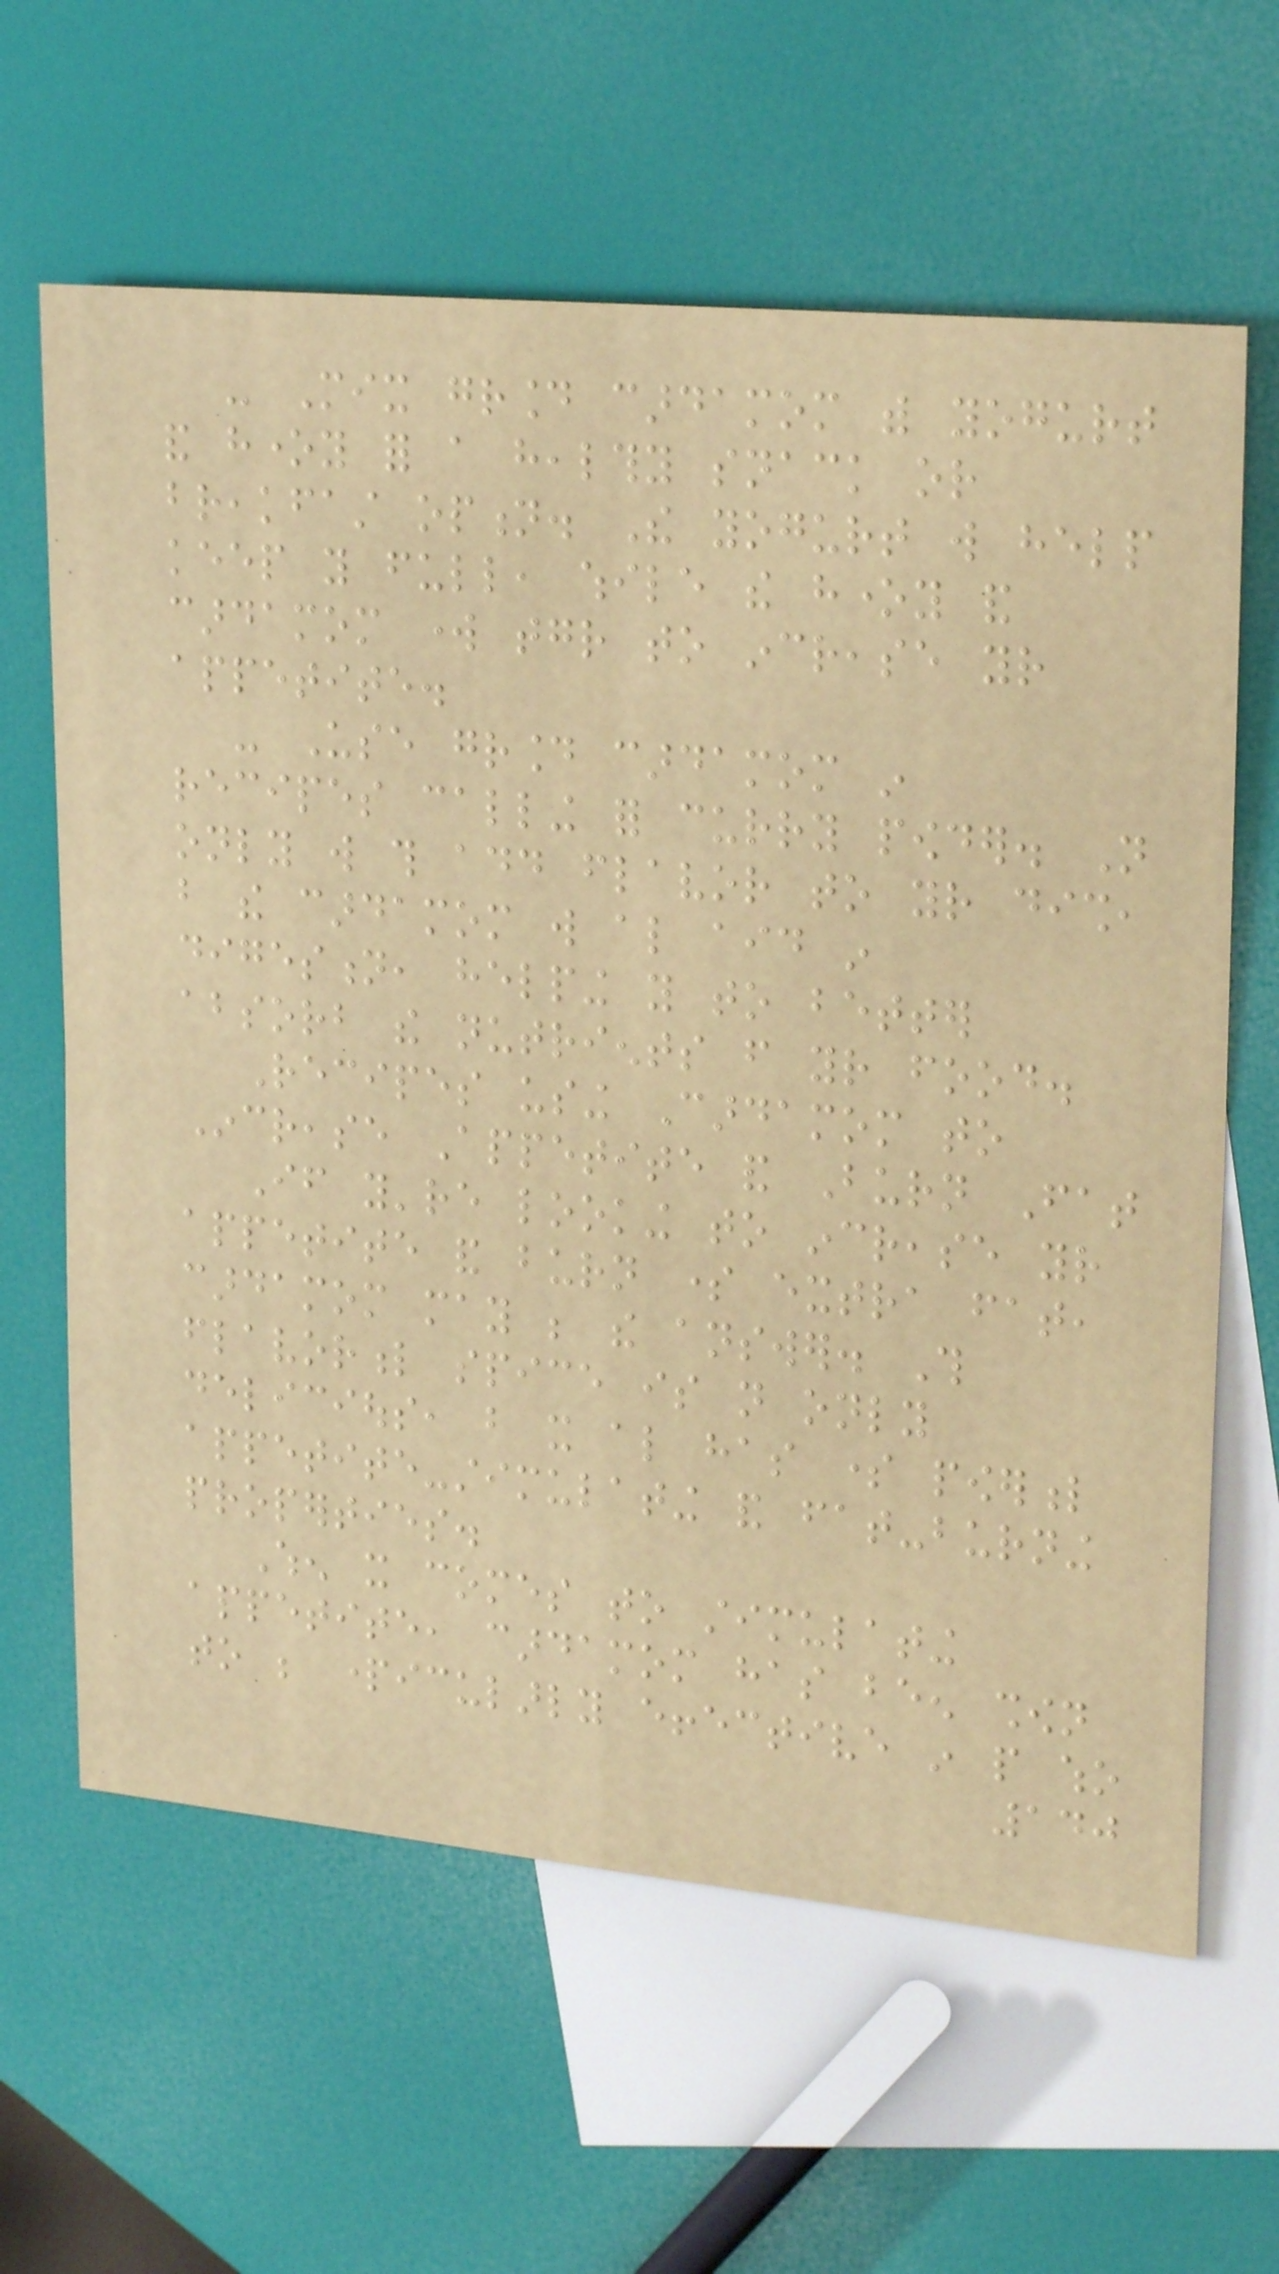- Mix ground cardamom with yogurt
and honey for a healthy snack or
breakfast option. The yogurt will help
keep you full, while the honey and
cardamom work together to increase your
appetite.
- Use ground cardamom in
recipes calling for curry powder. Not
only will this add flavor to your dish,
but the cardamom will also aid in
digestion, helping you to better
absorb the nutrients from your food.
Recipes using Cardamom to
Increase Appetite and Burn Fat
If you're looking to increase your
appetite and burn some extra fat,
cardamom may be the answer. This
flavorful spice is not only
delicious, but it also has some powerful
appetite-stimulating and fat-burning
properties.
When it comes to stimulating
appetite, cardamom has been shown
to be particularly effective in people who
140
